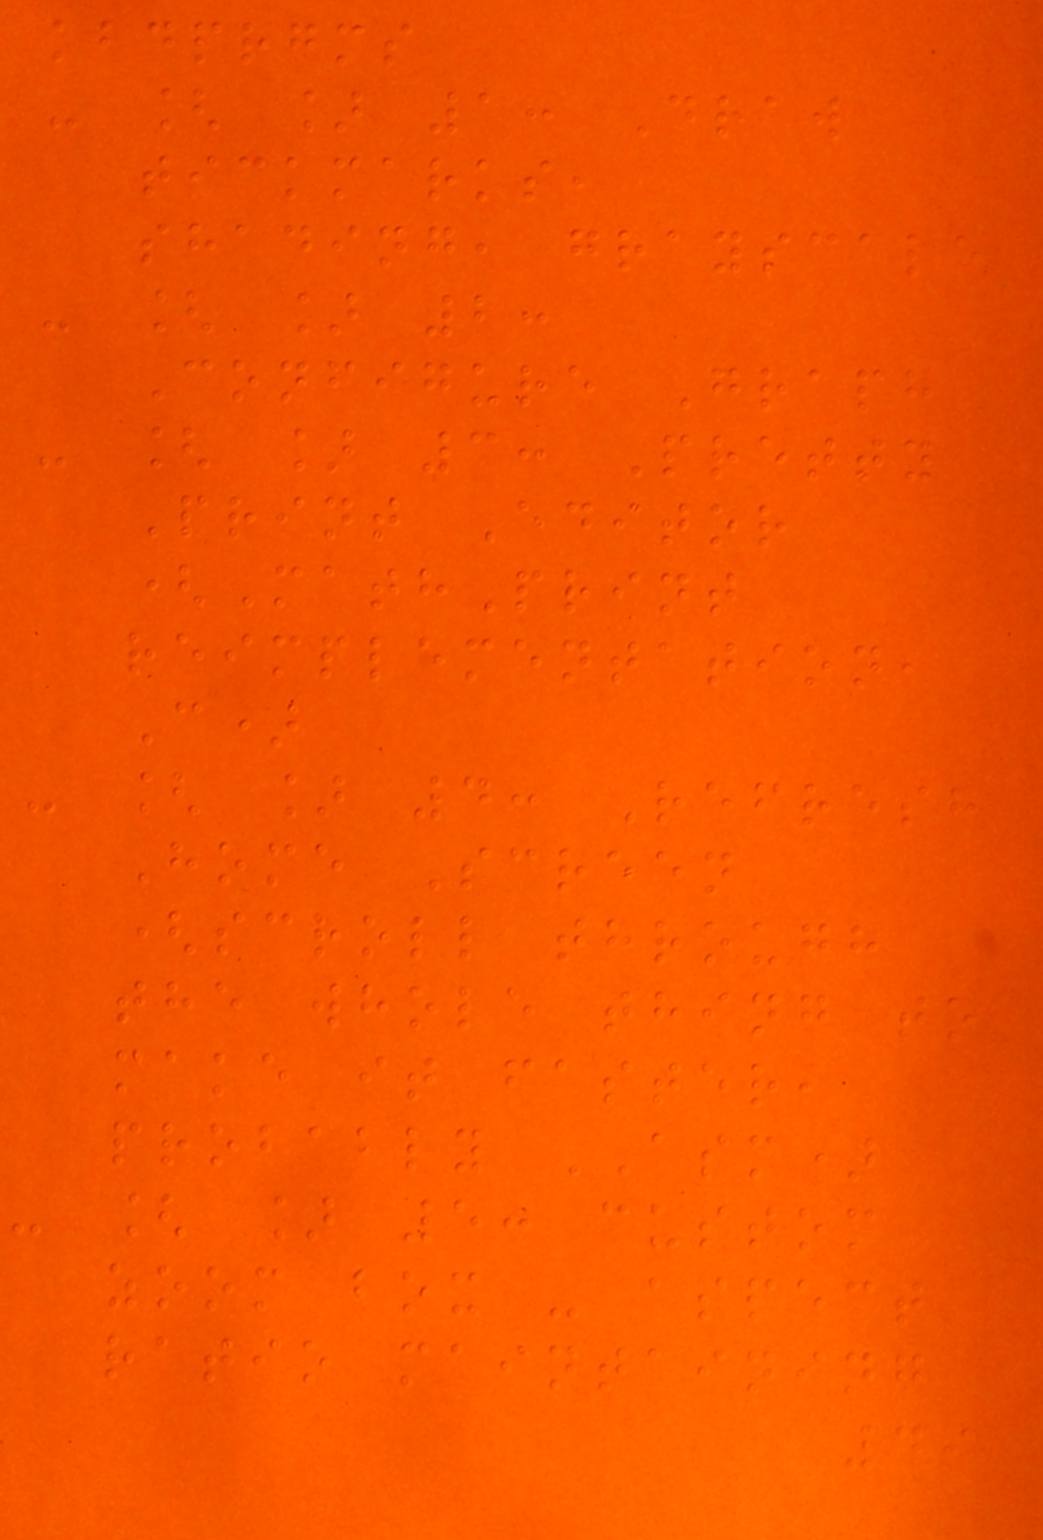kbdprgms
- [ ] 1: Draw
tickmarks,
shading, grayscale
- [ ] 2:
Configure Graph
- [ ] 3: Pretty
Print Editor
(MathPrint
reimplementation,
C)
- [ ] 4: Refresh
Home Screen
(scroll through
the whole thing to
make it faster,
probably ASM)
- [ ] 5: custom
zoom box - aspect
ratio maintaining
49
